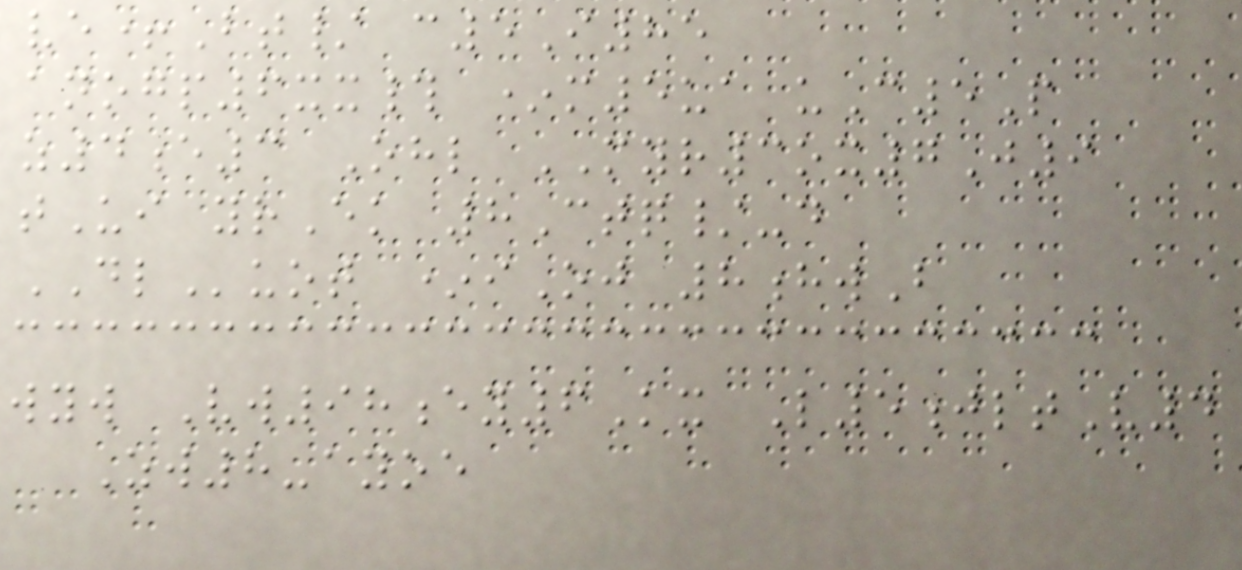ve+Bt/ c5I85
anogp6xx# *m5ua uC5P
z4e3 Ohl MYR3ox7J9
tUi yrEk 8Ctq/-d
DLuot *iOj 8hwB
wyw Vw98ey6Kx L5jltV4
Zw8-ayoe
